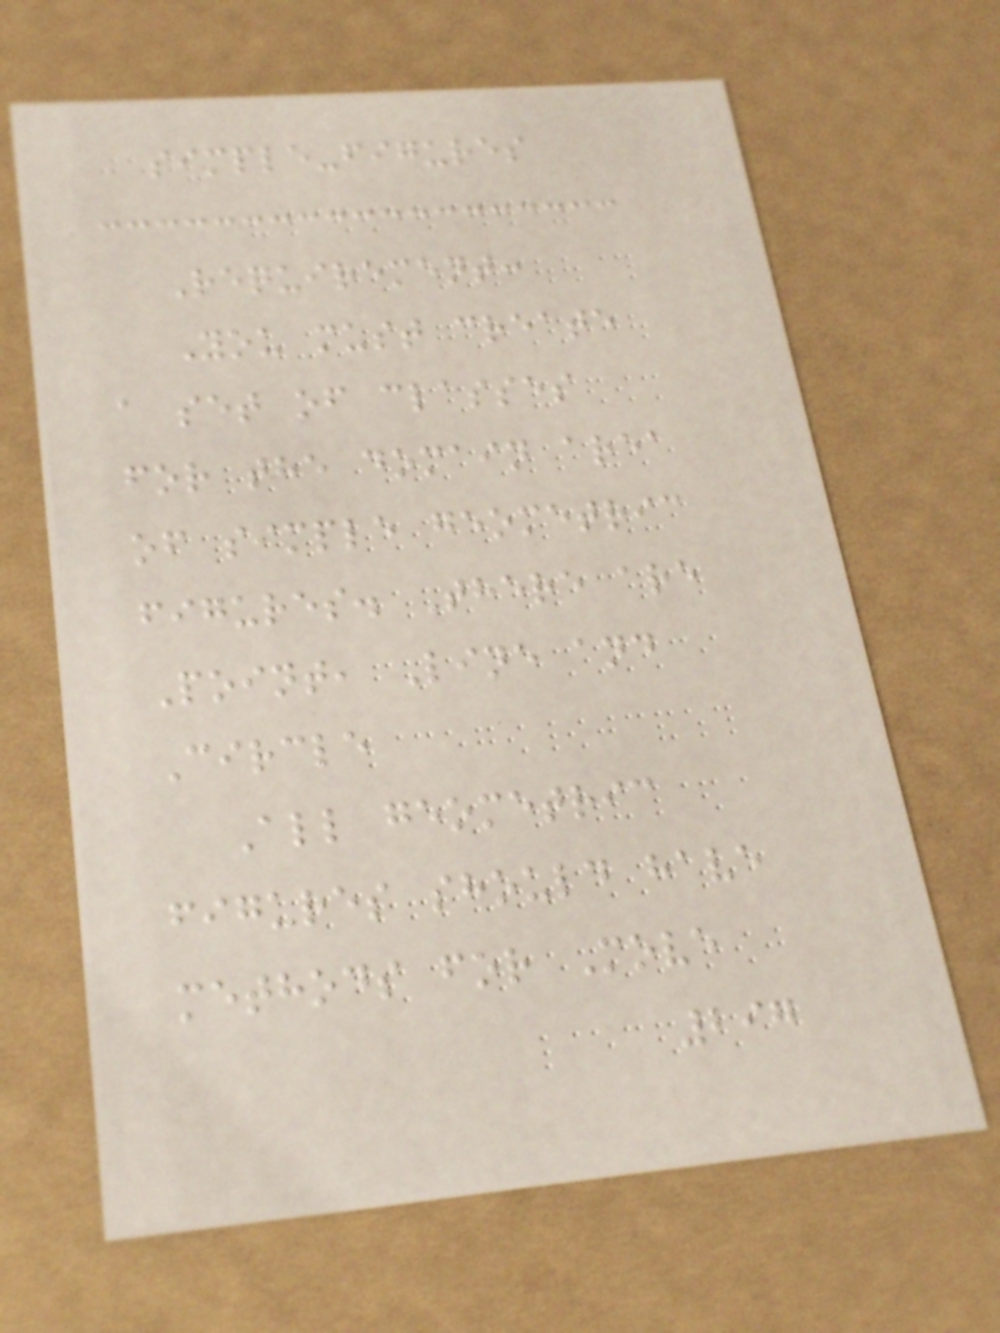simple-figures
Requirement:
You must create
a set of classes
for the domain area
of simple geometric
figures. There are
Point, Line and
Circle
All geometric
figures should have
methods for Move
297
